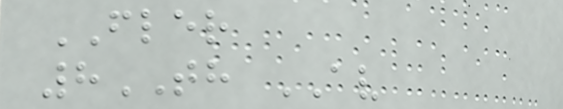FLER
8TH AV
